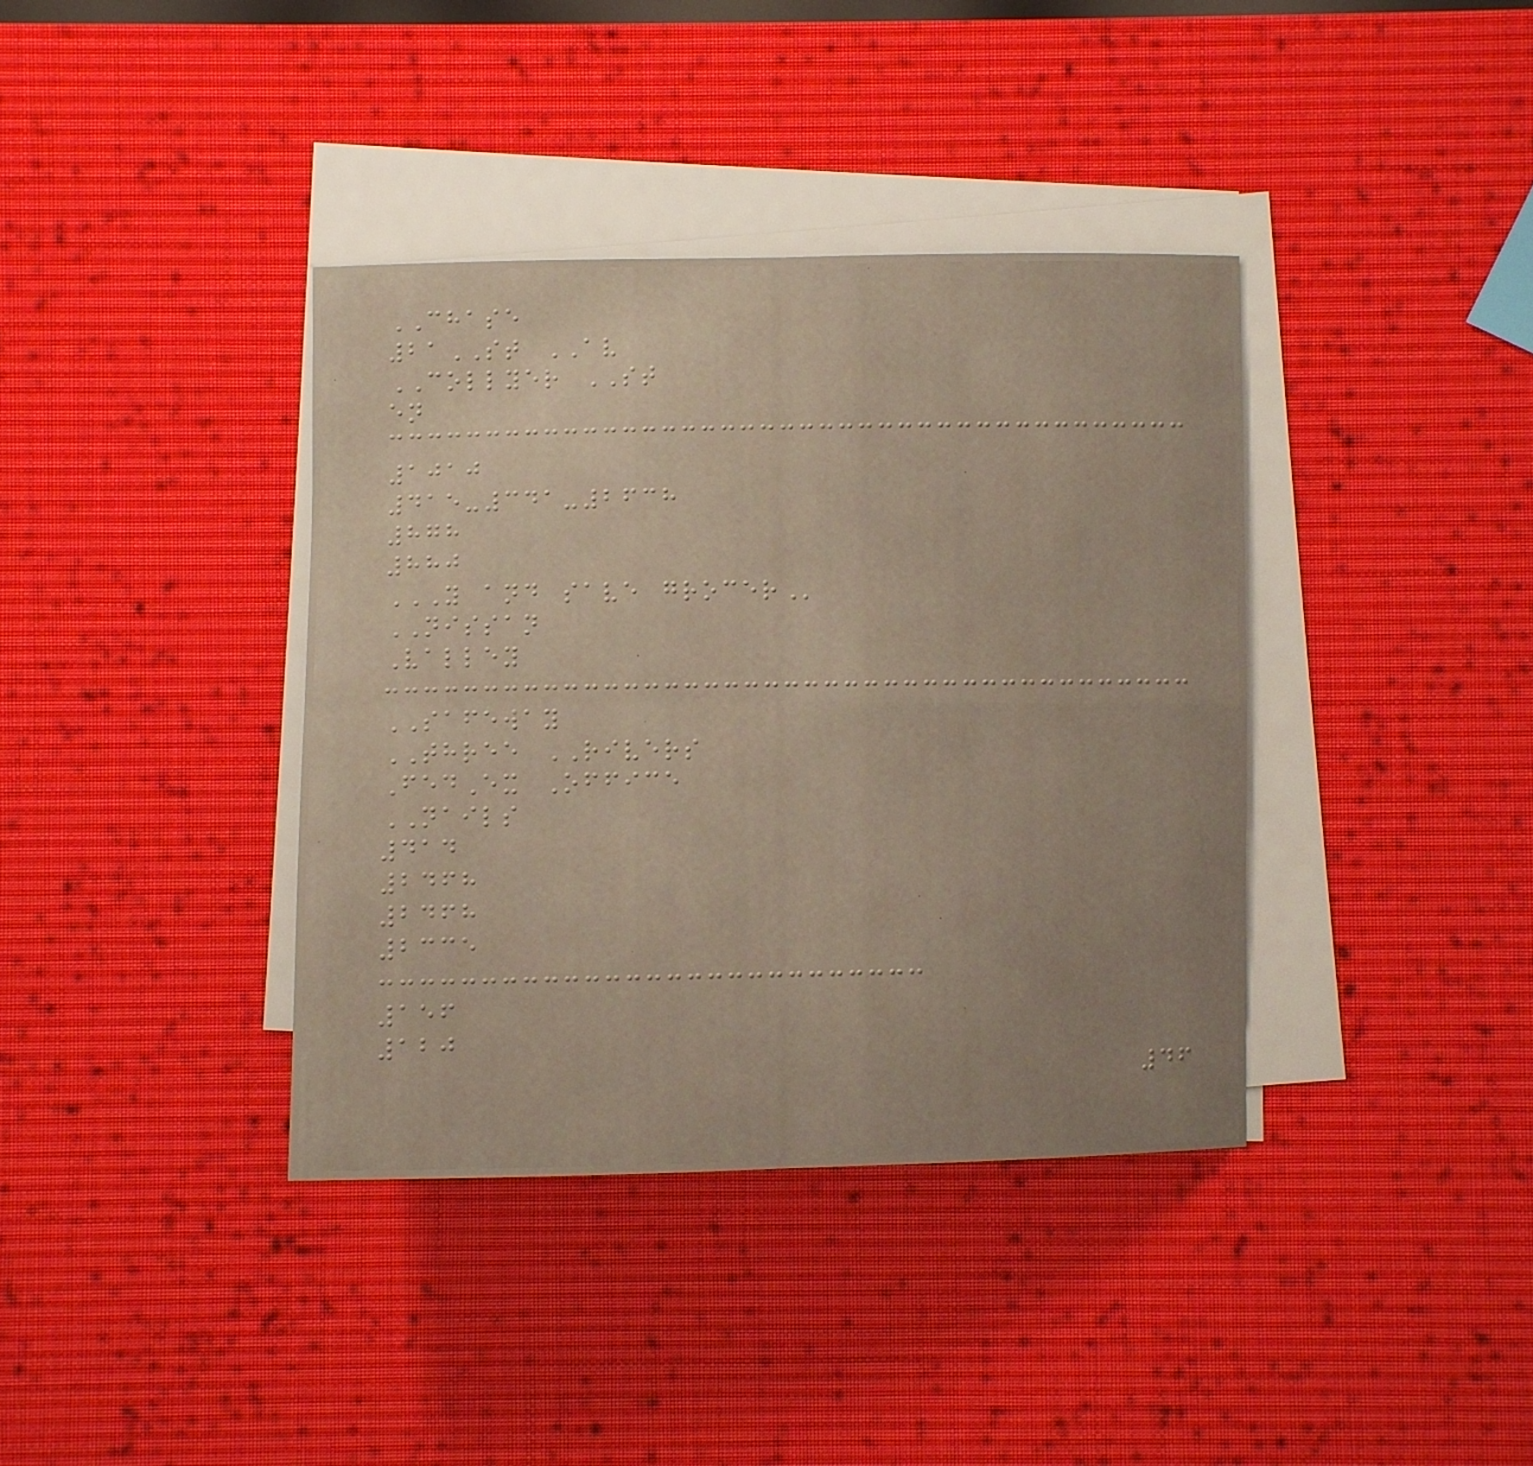CHASE
21ST AV
COLLYER ST
en
1010
415-341-2638
878
880
Y AND SAVE GROCER
NISSAN
Valley
SAFEWAY
THREE RIVERS
FedEx Office
NAILS
414
2468
2468
2335
156
120
46
